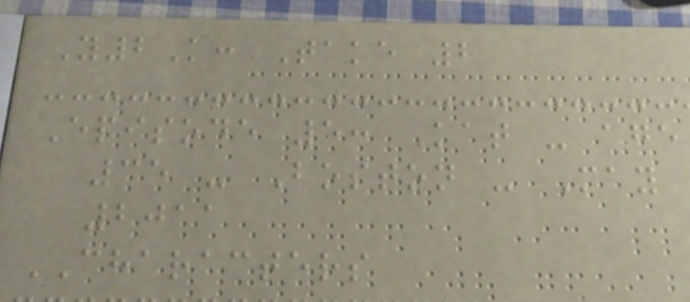Y2K: Take 2
Episode 5: Kat - age
35 - Boston - May
2011
CHARACTERS
